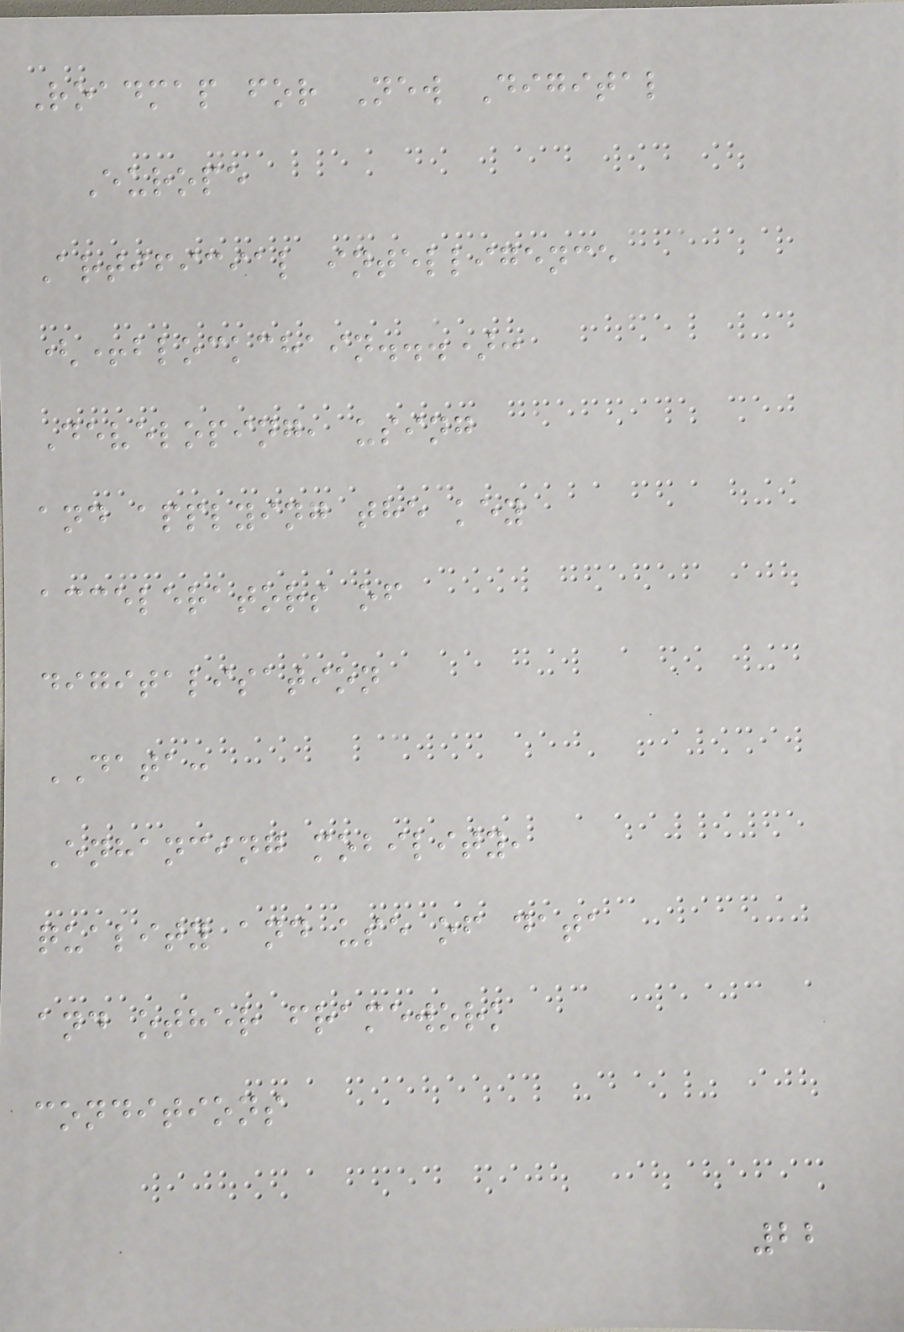Roadmap for New Digital
Europe
Artificial intelligence
(+blockchain...):
Developing, using
and applying the key
accelerators of
digitalisation
DATA:
Enhancing mobility,
quality and use of data
and other framework
conditions
22
